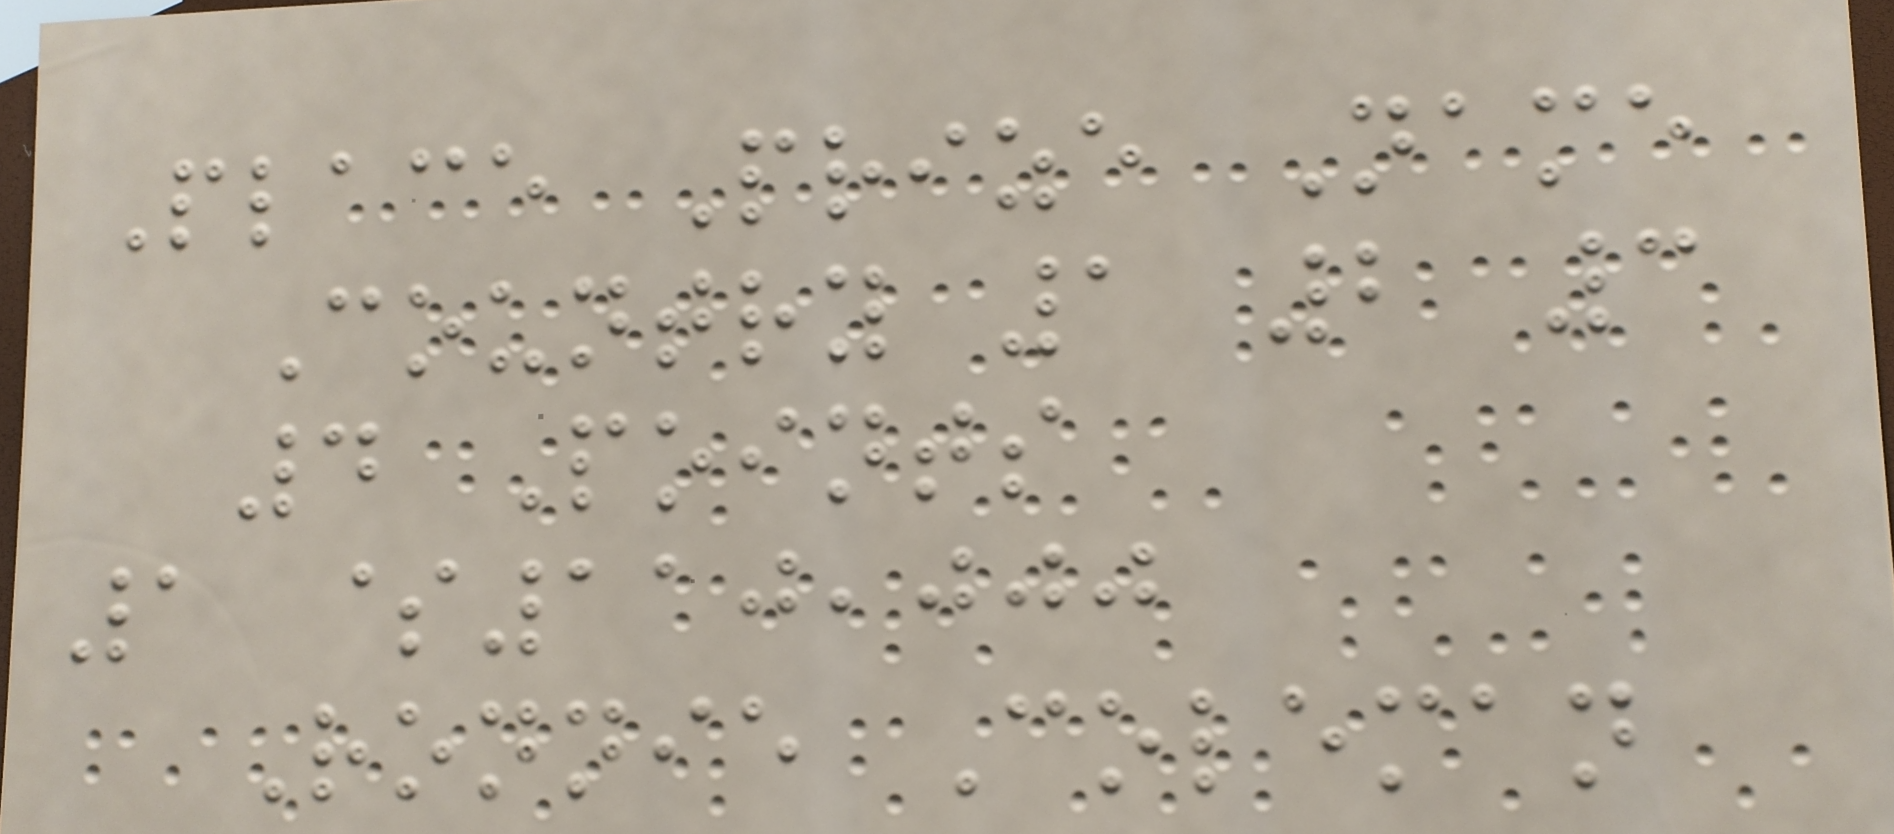Place Prize Name
Country 1 2 3
4 Points
1 $110,000
Ronnie Coleman
